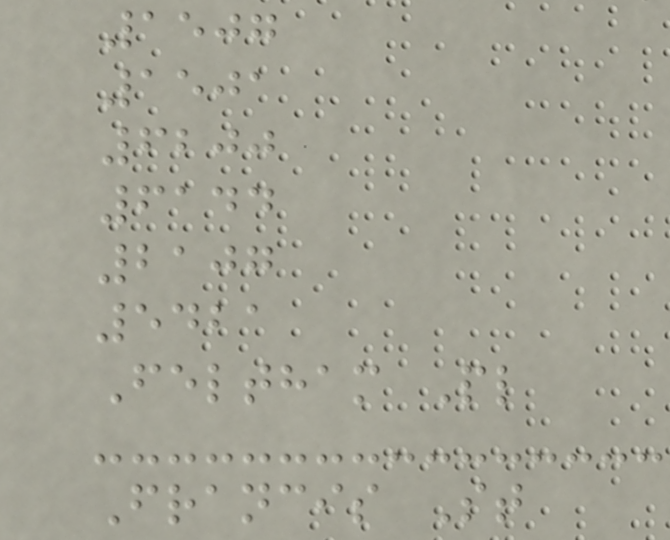1507
1501
6200
6144
2107
5421
Feltham Pl
Francis St
